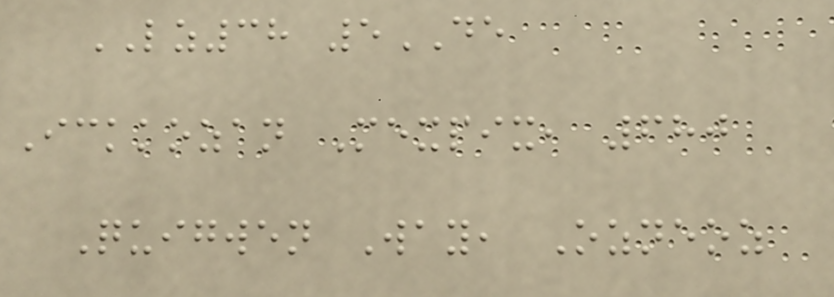LZ38 5DE
Ickkozan Mexpix, 680
Quigwen Way, Ozneoz
